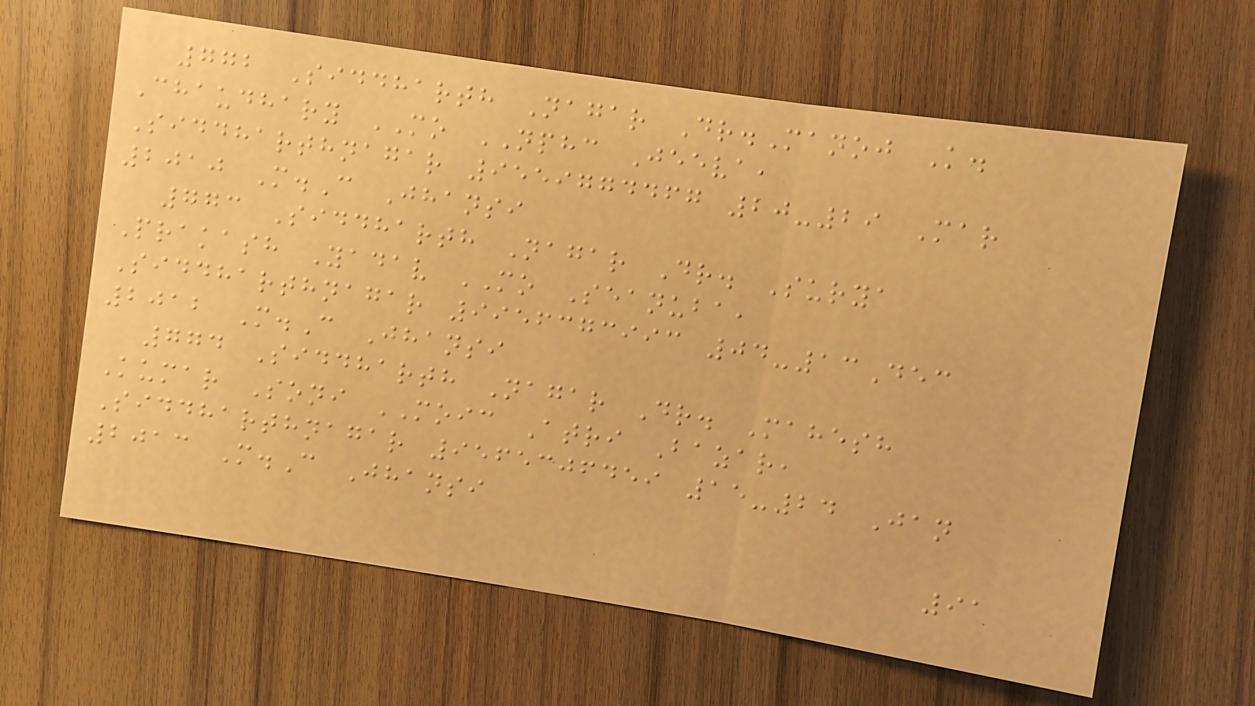772 Siddharth Nagar Dr.Manoj K.
Chaudhary MO NPHC Jeeva,
Siddharthnagar 9559774467 20-29 Mar
2010 M.C Jhansi
773 Siddharth Nagar Dr. Surya
Prakash Yadav MO Seanuba,
Siddharthnagar 9956373993 04-13Dec
2012 M.C Jhansi
774 Siddharth Nagar Dr. Mahesh
Kumar Soni MOIC Atri Bazar,
Siddharthnagar 9565306459 15-24 Jan
2013 M.C Jhansi
91
